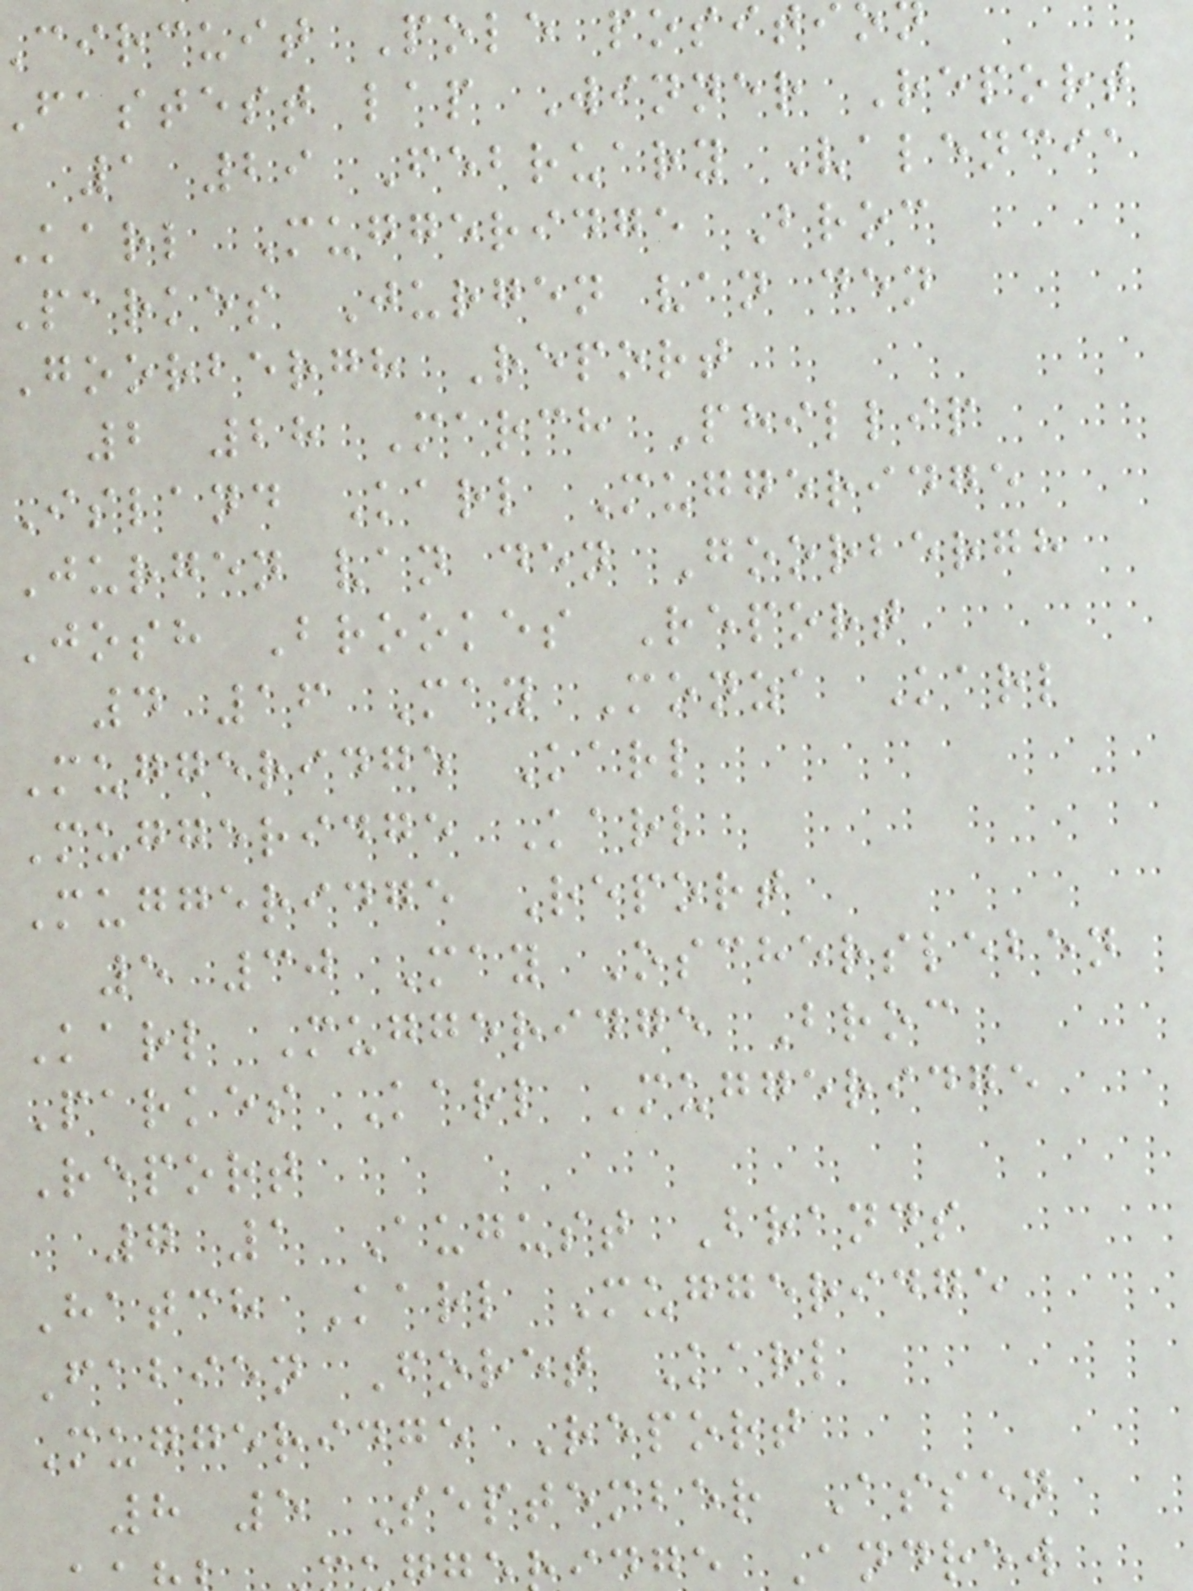circuit Pole positi
fastest lap Winner Report
1 29 February Valencia
karl Muggeridge Broc
parkes Jurgen van den
Goorbergh Report
2 28 March Phillip
Island Karl Muggeridge
Jurgen van den Goorbergh
Josh Brookes Report
4 16 May Monza Karl
Muggeridge Karl
Muggeridge Karl
Muggeridge Report
5 30 May Oschersleben
Karl Muggeridge Broc
Parkes Karl Muggeridge
Report
7 1 August Brands
Hatch Karl Muggeridge
Fabien Foret Karl
Muggeridge Report
8 5 September Assen
dge Andrew
